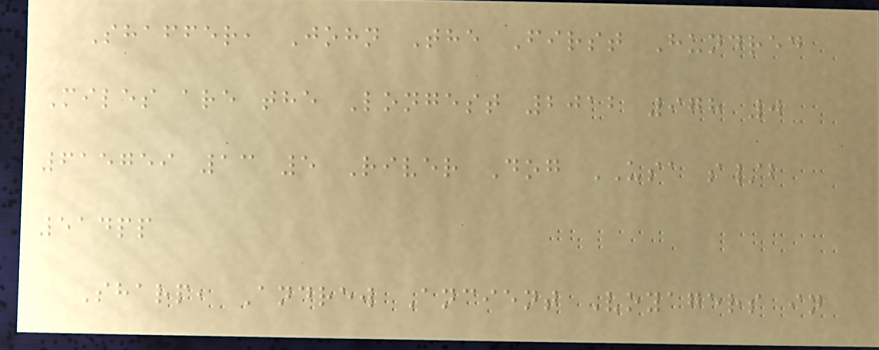Shaffer, John The First Hundred
Miles are the Longest 2012 978 0
615759 13 5 River Dog USA s/b
514pp
Sharp, Andrew Ancient Voyagers in
